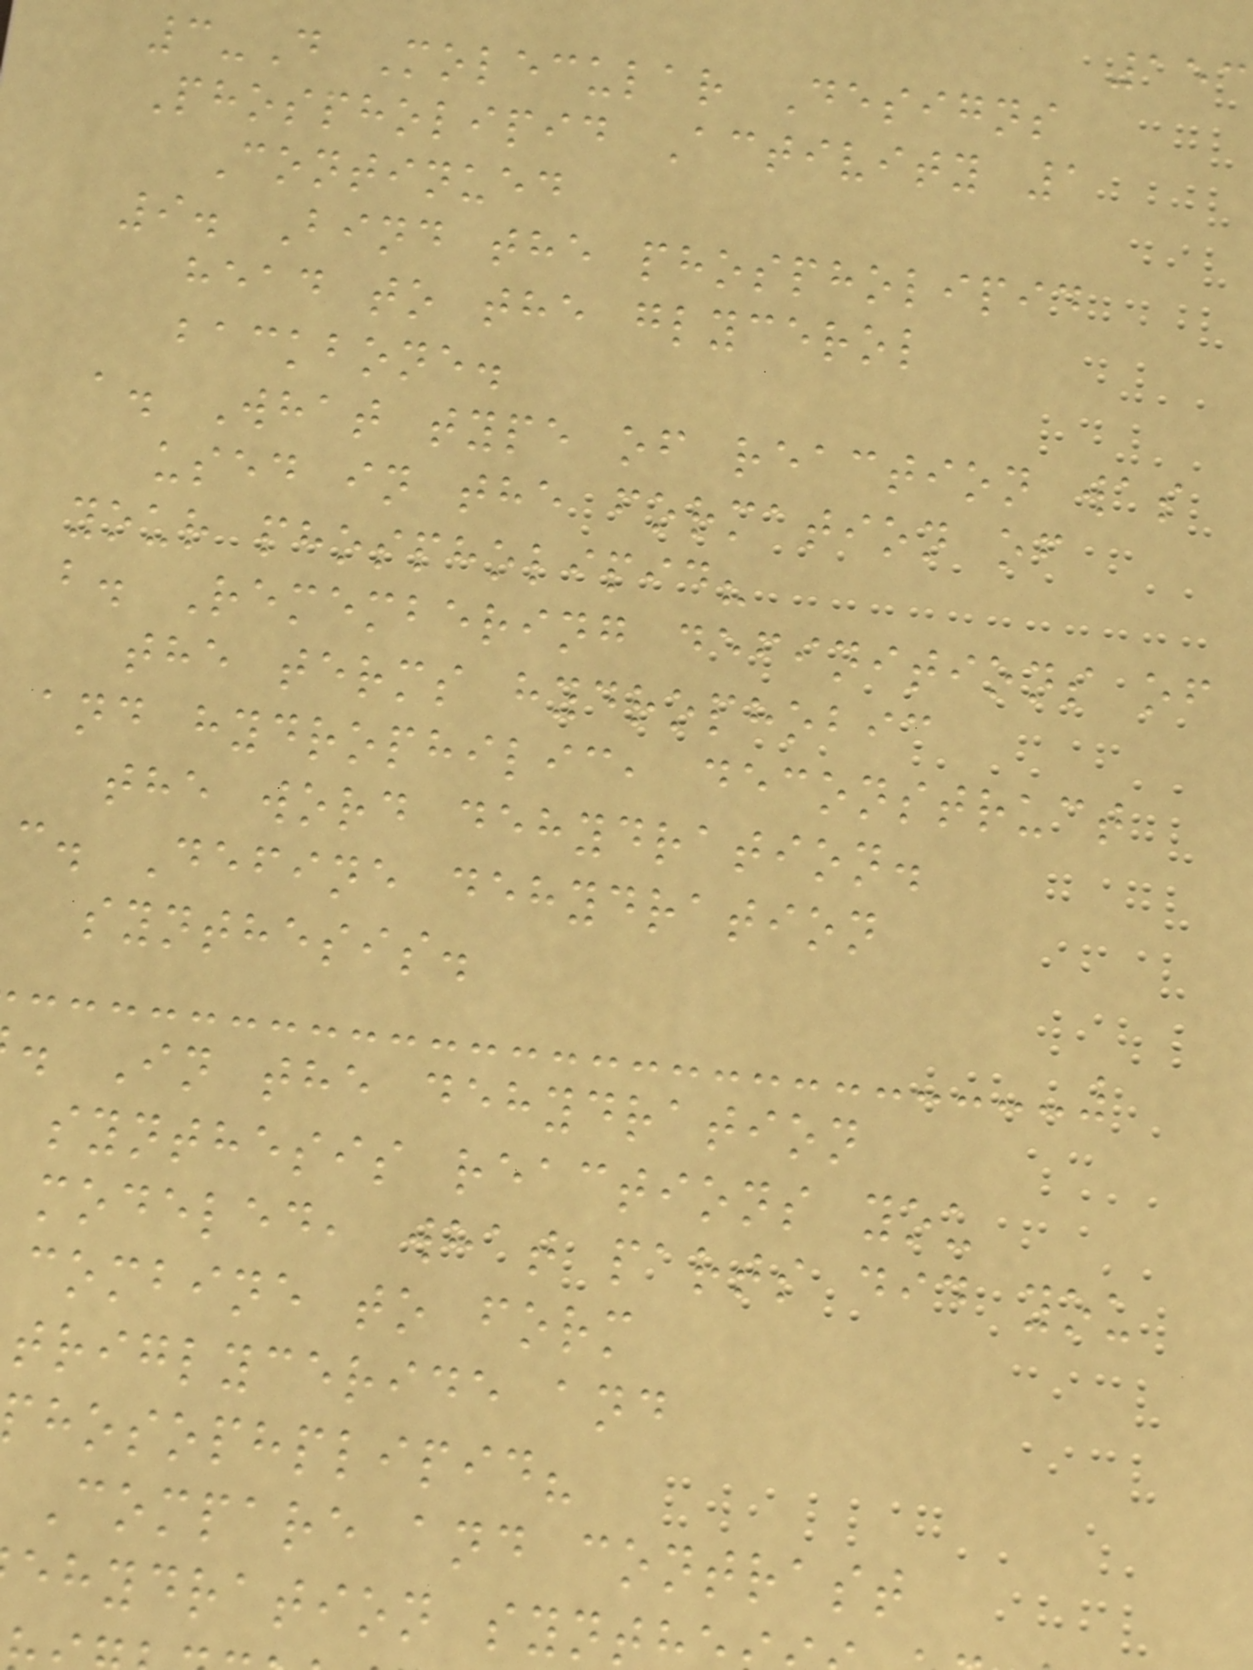153
3-D Molecular Designs
Phospholipid Activity 1
Continued
9. Bind the phospholipid
head to the glycerol
backbone.
a. What type of reaction was
used in the formation of
your phospholipid?
b. Remembering definitions of
the terms hydrophobic
and hydrophilic, deconstruct
the word dehydration.
c. Define dehydration
synthesis.
. In the dehydration
synthesis reactions you
modeled, what parts did you
combine to form
triglyceride and
hosophplipid?
Compare and contrast
ehydration synt
